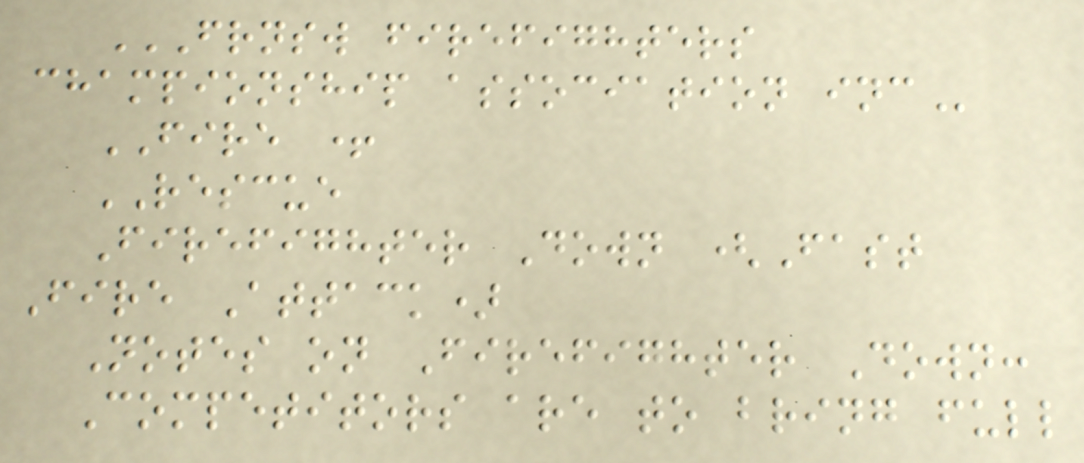FRNSW FIREFIGHTERS
CHAMPIONSHIP ASSOCIATION INC
FIRE +
RESCUE
Firefighter Down (Fast
Fire Attack)
Notes on Firefighter Down:
Competitors are to bring full
